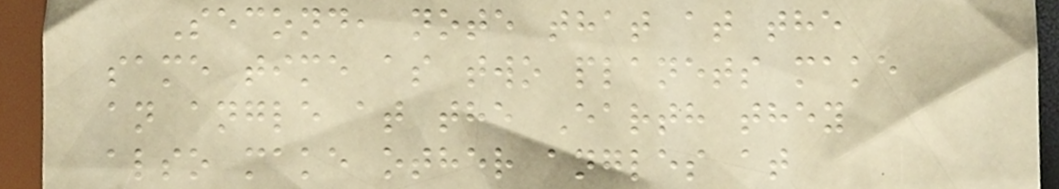Second, note that at the
same time as two planets make
an angle at the Earth they
also make other angles at
